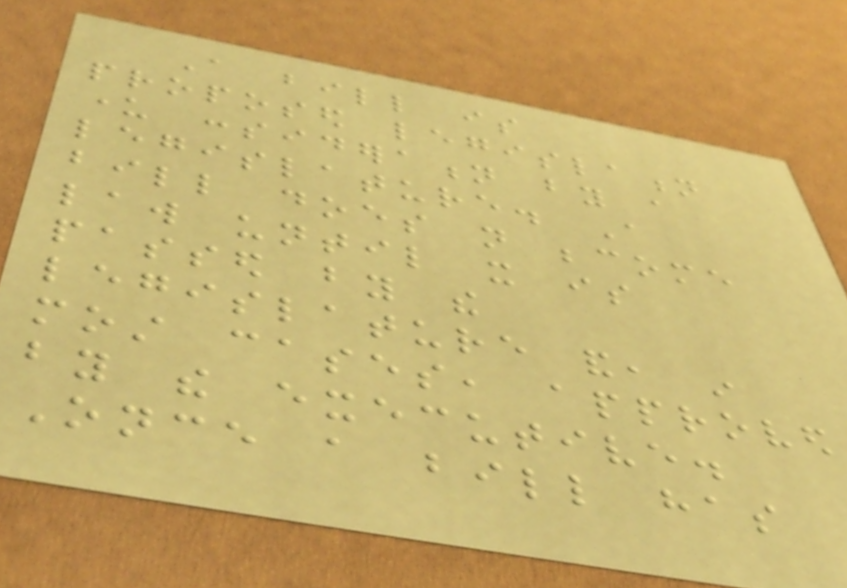A bill is
proposed legislation
under consideration by a
legislature. A
bill does not become
law until it is
passed by the
legislature and, in
most cases, approved
by the executive.
Once a bill has
